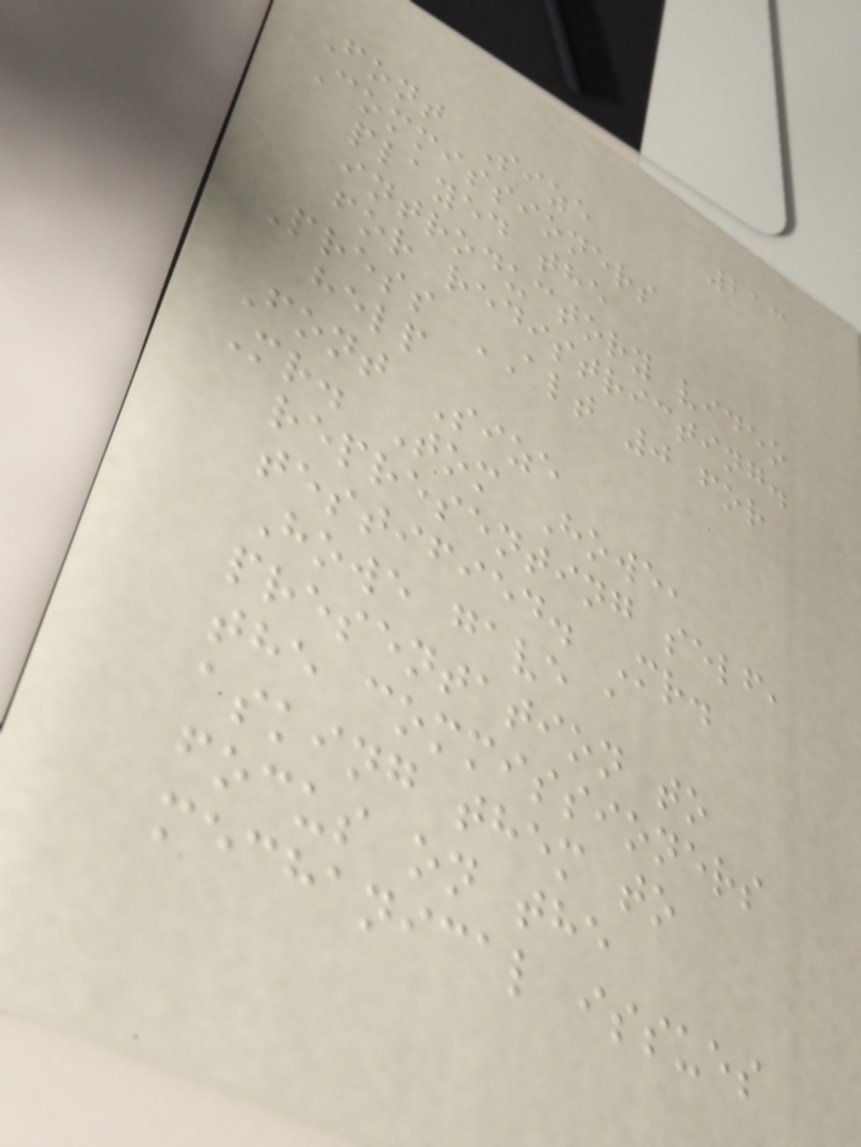213
Font Size
Commissioners
played the
introductory video
for redistricting.
Press ALT 0 for
help
Font Size
Mr. Tom Howe,
representing self,
testified. Mr.
Howe gave a
presentation to
the commissioners
asking them to
focus on the
mechanical issues
